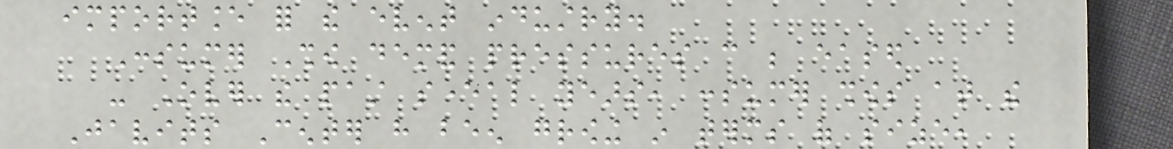importance for the event industry.
Consumer Show demand pressures can be eased
- Over the past several years, consumer shows at the
Javits Center have been growing in terms of size,
